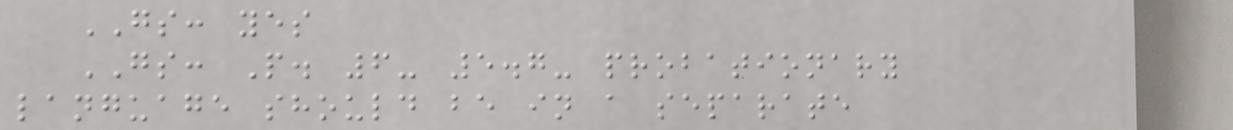GS: yes
GS: P. 6- 5.7- probationary
language should be in a separate
